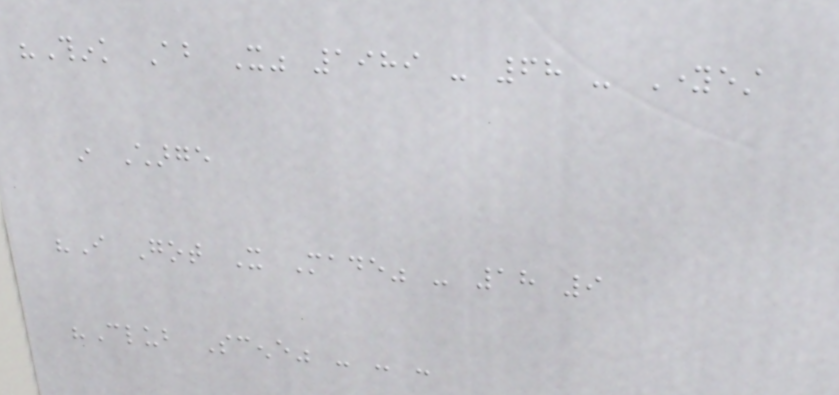"Think About It" 1989 - 68 - Youngest
in Charge
"I Got It Made" - 18 9
"Club Scene" - - -
